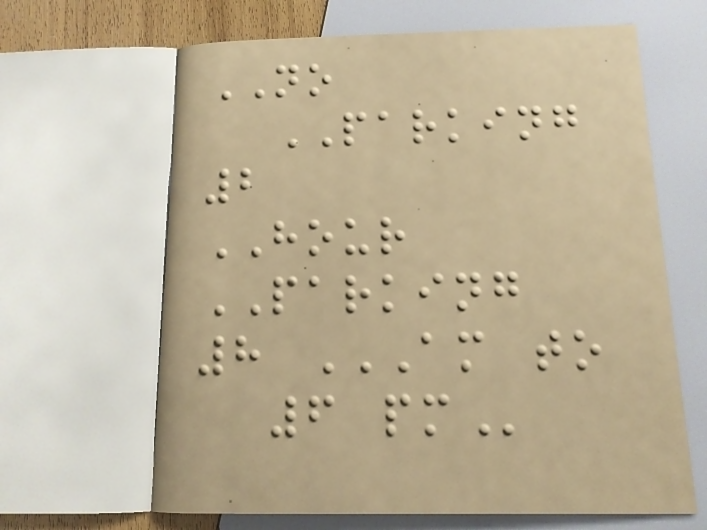NO
PARKING
2
HOUR
PARKING
8 AM TO
6 PM
